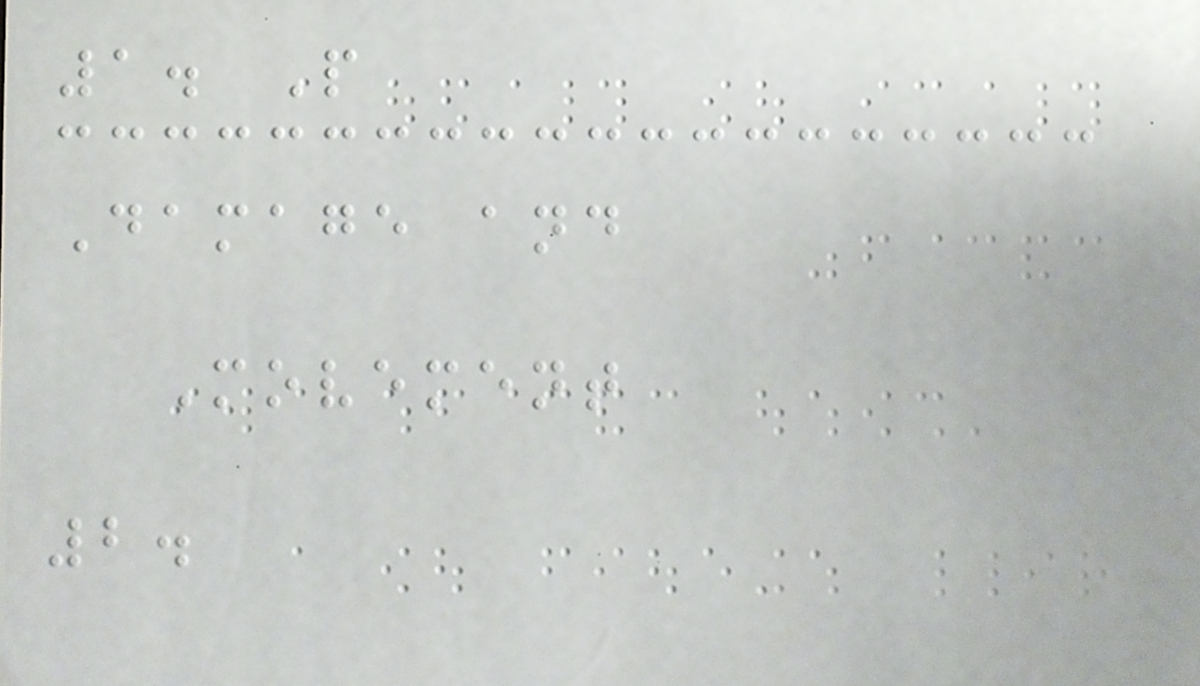1. P
Damage and
Movement
2.
